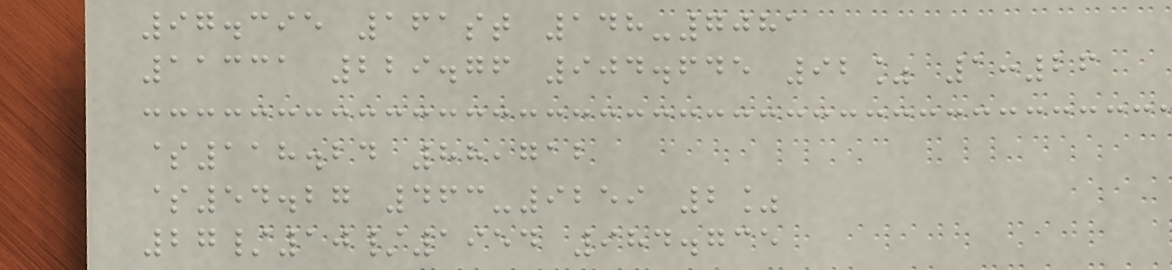97.395 161st 148-7081
11331 229.76 904.645 92% 1:26
$118.24 88,712
$54.27 463-9259 2%
27/10/1954 984.735
